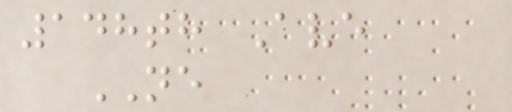148th Ave
NE
